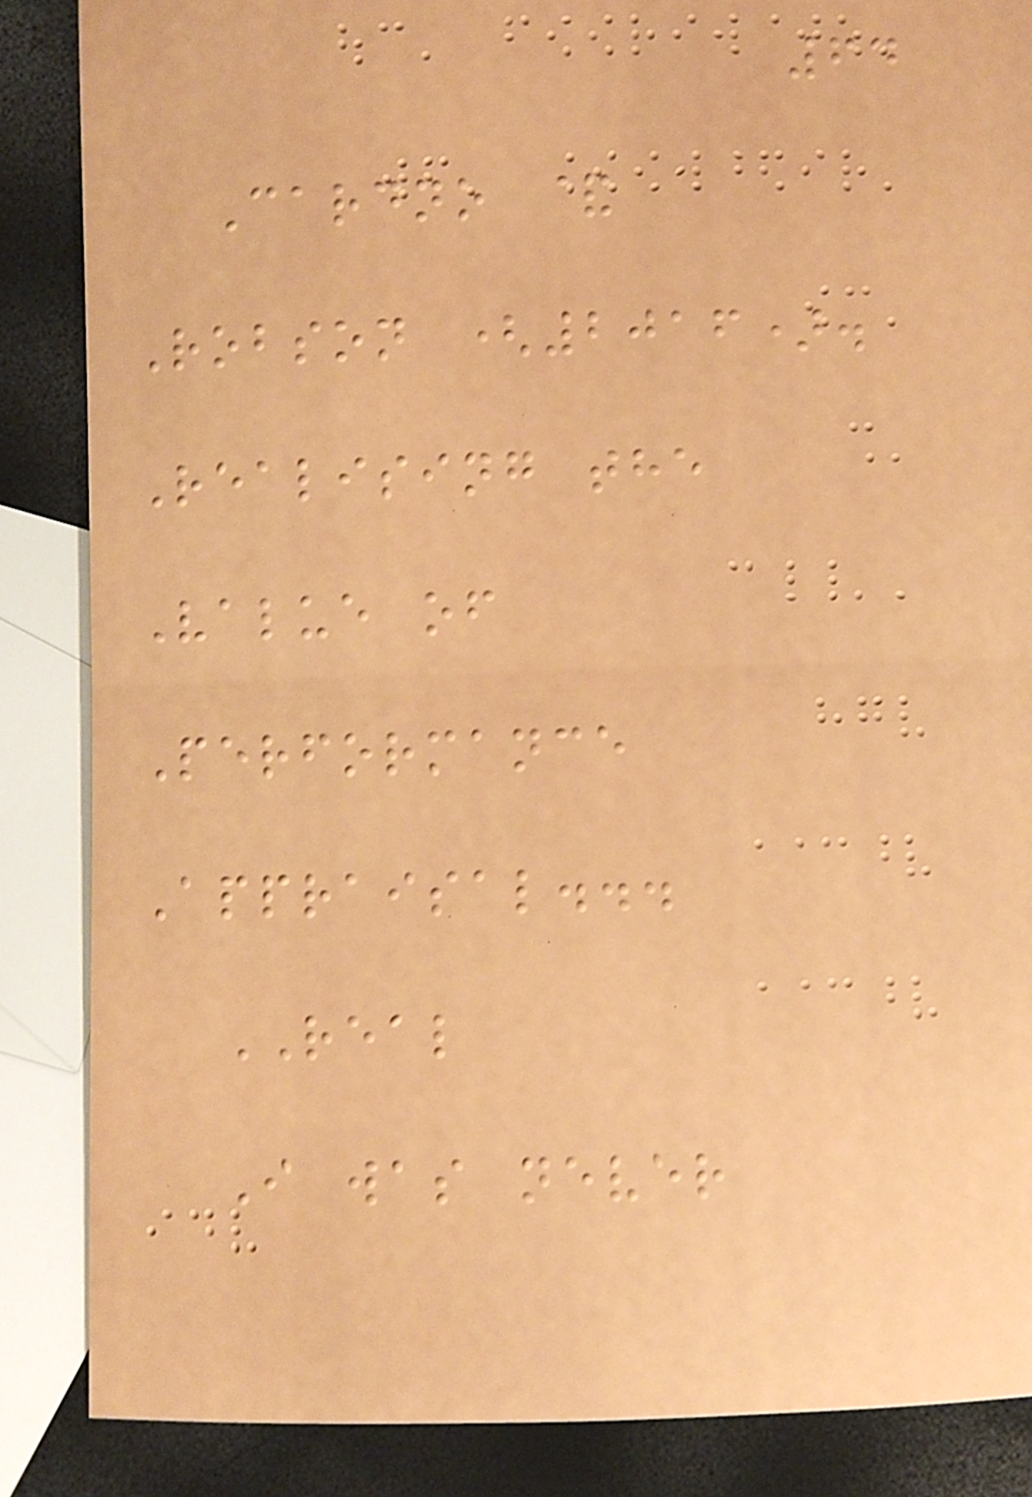64
Cardno &
Robson (2016).
Realising the
Value of
Performance
Appraisal...
REAL
I was never
